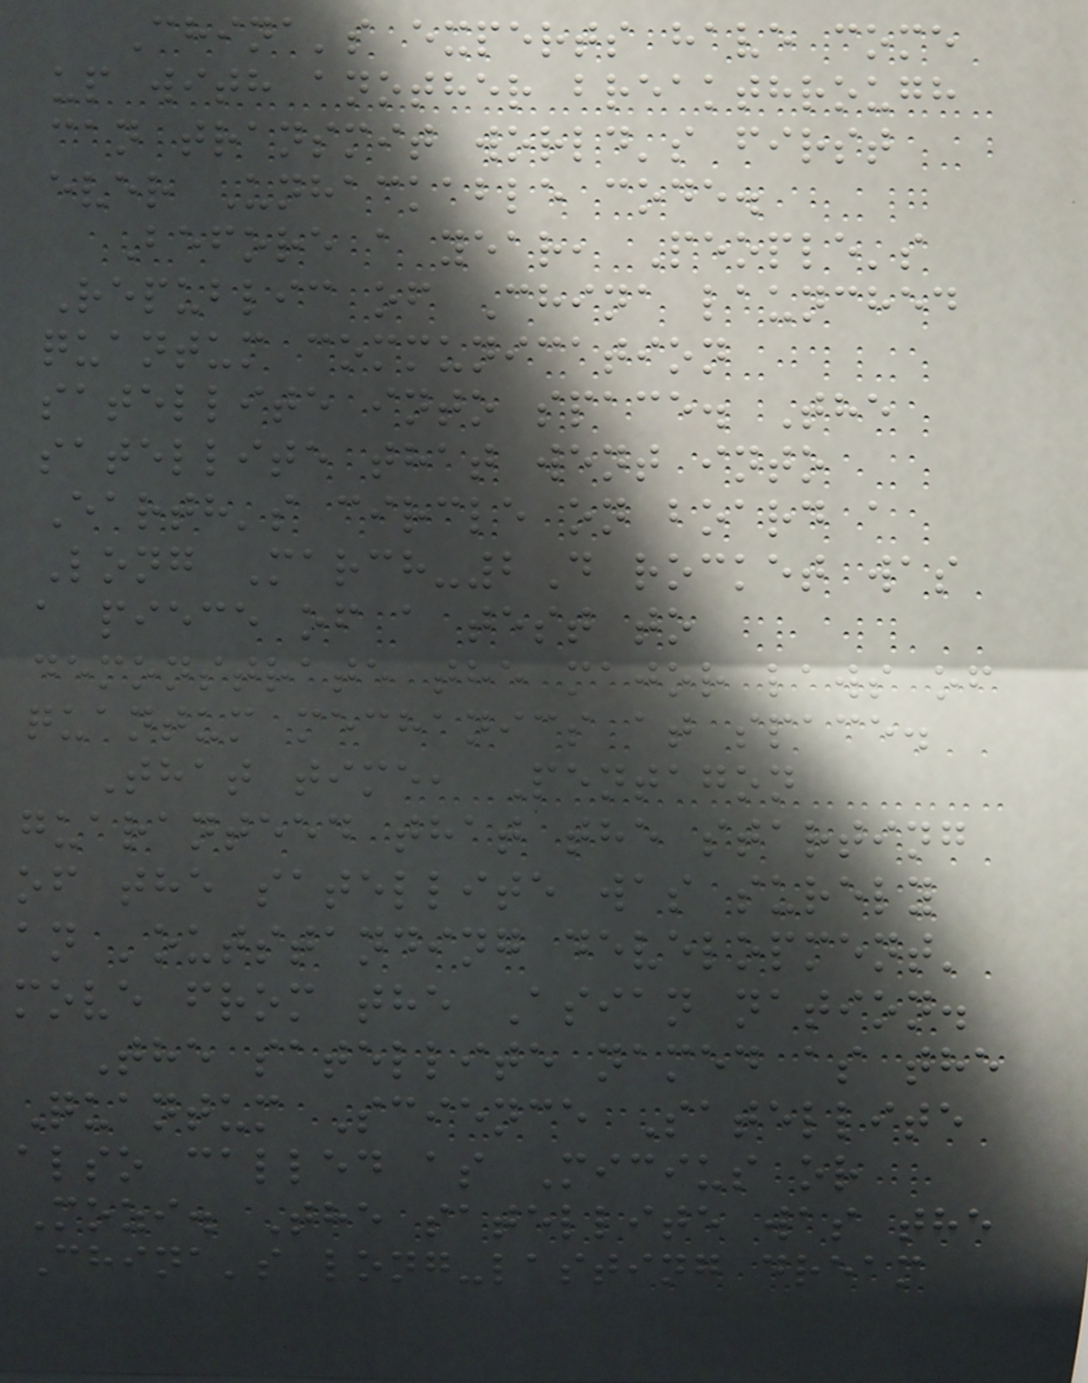China's experts have come
up with another breakthrough
can transmit world's first
ever Unhackable code.
Before a year, People's
Republic of China launched
quantum communication
satellite into space. The
satellite that went into
Earth's circle on board a
Long March-2D rocket was
a piece of a test to
demonstrate the major laws of
quantum mechanics at space.
That time, Pentagon
guaranteed that the starting
of the satellite was surely
an 'outstanding development'
move from the Asian nation.
The satellite named as the
Quantum Science Satellite
also called as Micius or
Mozi. The satellite was the
China's long-lasting dream
